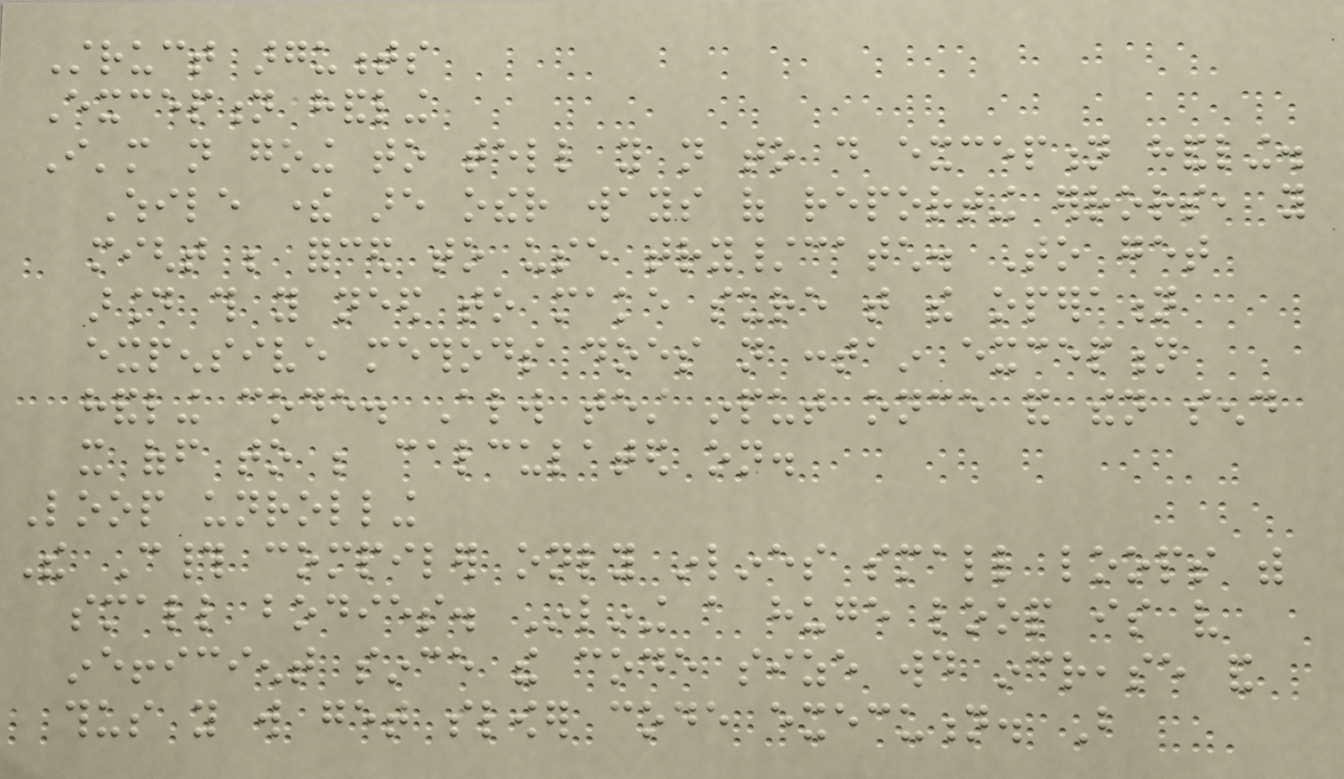Struct arguments
Exception handling
I'm not going to tell you not to do exception handling.
While there are other ways of reporting errors, you
might be forced to use try/catch. To get
around this you need to make sure that the operation
expensive methods does not contain exception
handling code. Always test input once and then send
it off to be calculated on.
Loop unrolling
The C# compiler only inlines small loops with
small bodies. Inlining a huge loop is very
inefficient since the code size would increase and
thus you will get slower code execution. But
